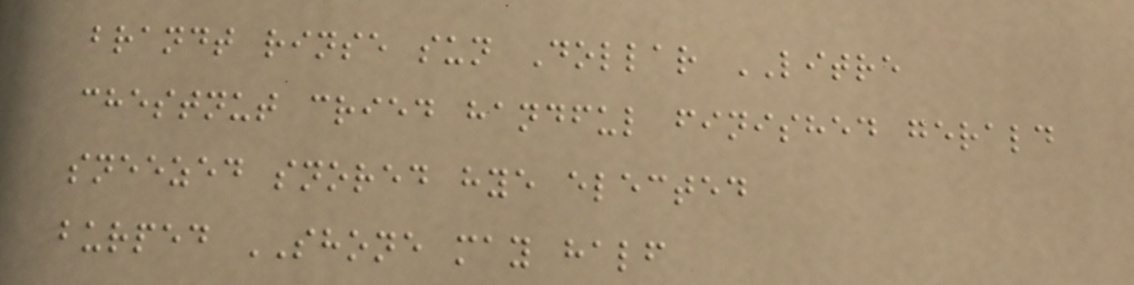brandt rinse sun Dollar LITRE
chestnut cried handful finished gerald
sneezed snored hye elected
burped SHONE may half
